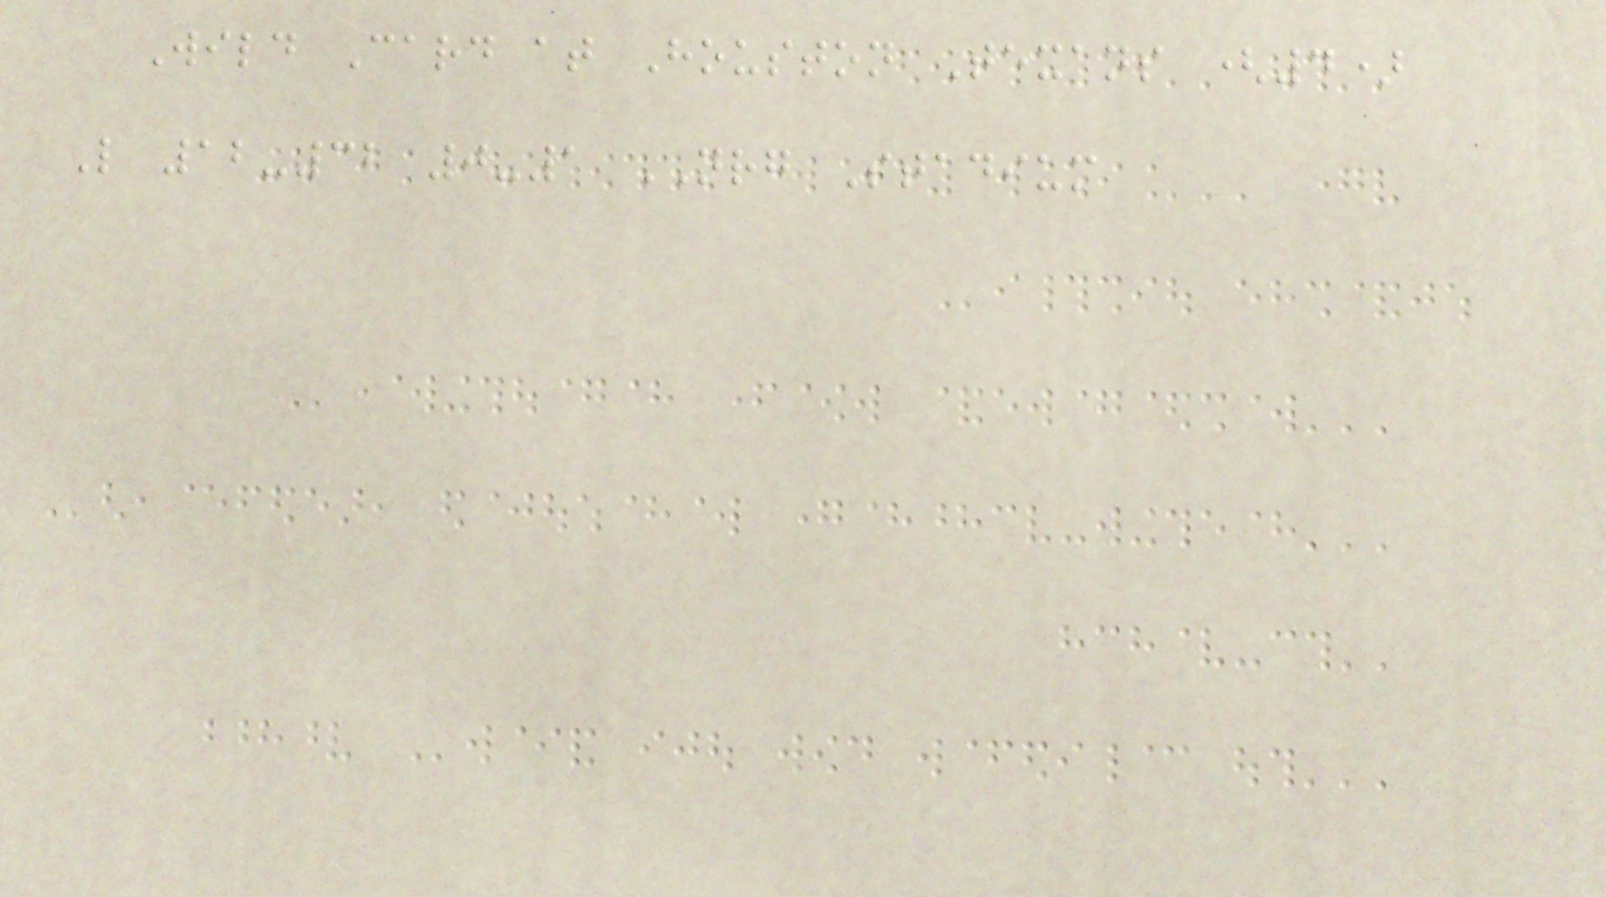Wild Card at Houston Texans (4)
L 12-32 0-1 NRG Stadium
